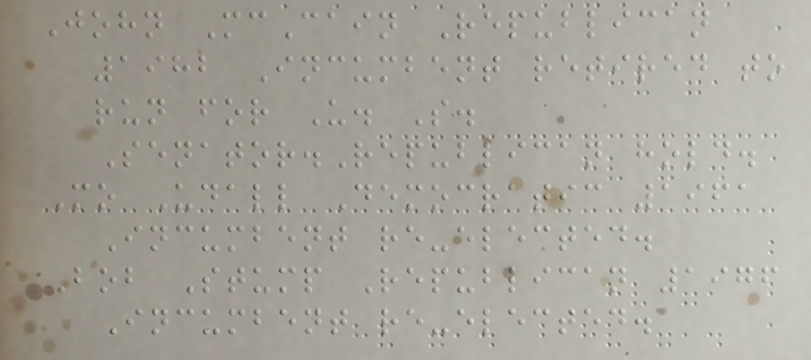John McCain Republican
1982 Incumbent retired to
run for U. S.
Senator.Republican hold.
Mo Udall Democratic 1961
Incumbent re-elected.
Bob Stump Republican 1976
Incumbent re-elected.
